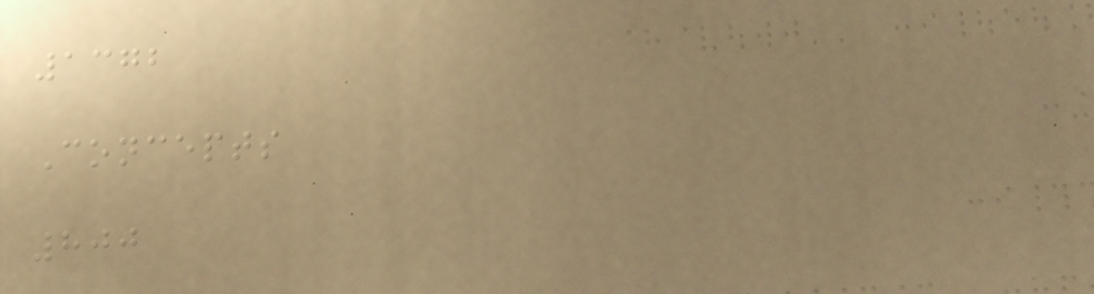1372
Concepts
800
